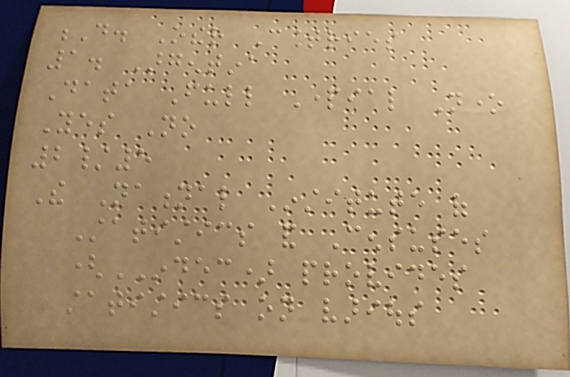D. Other Countries
1. Argentina
Data Full Partial None
Yes No
2/5
The National Institute of
Statistics and Censuses
(INDEC) provides
statistics on various
